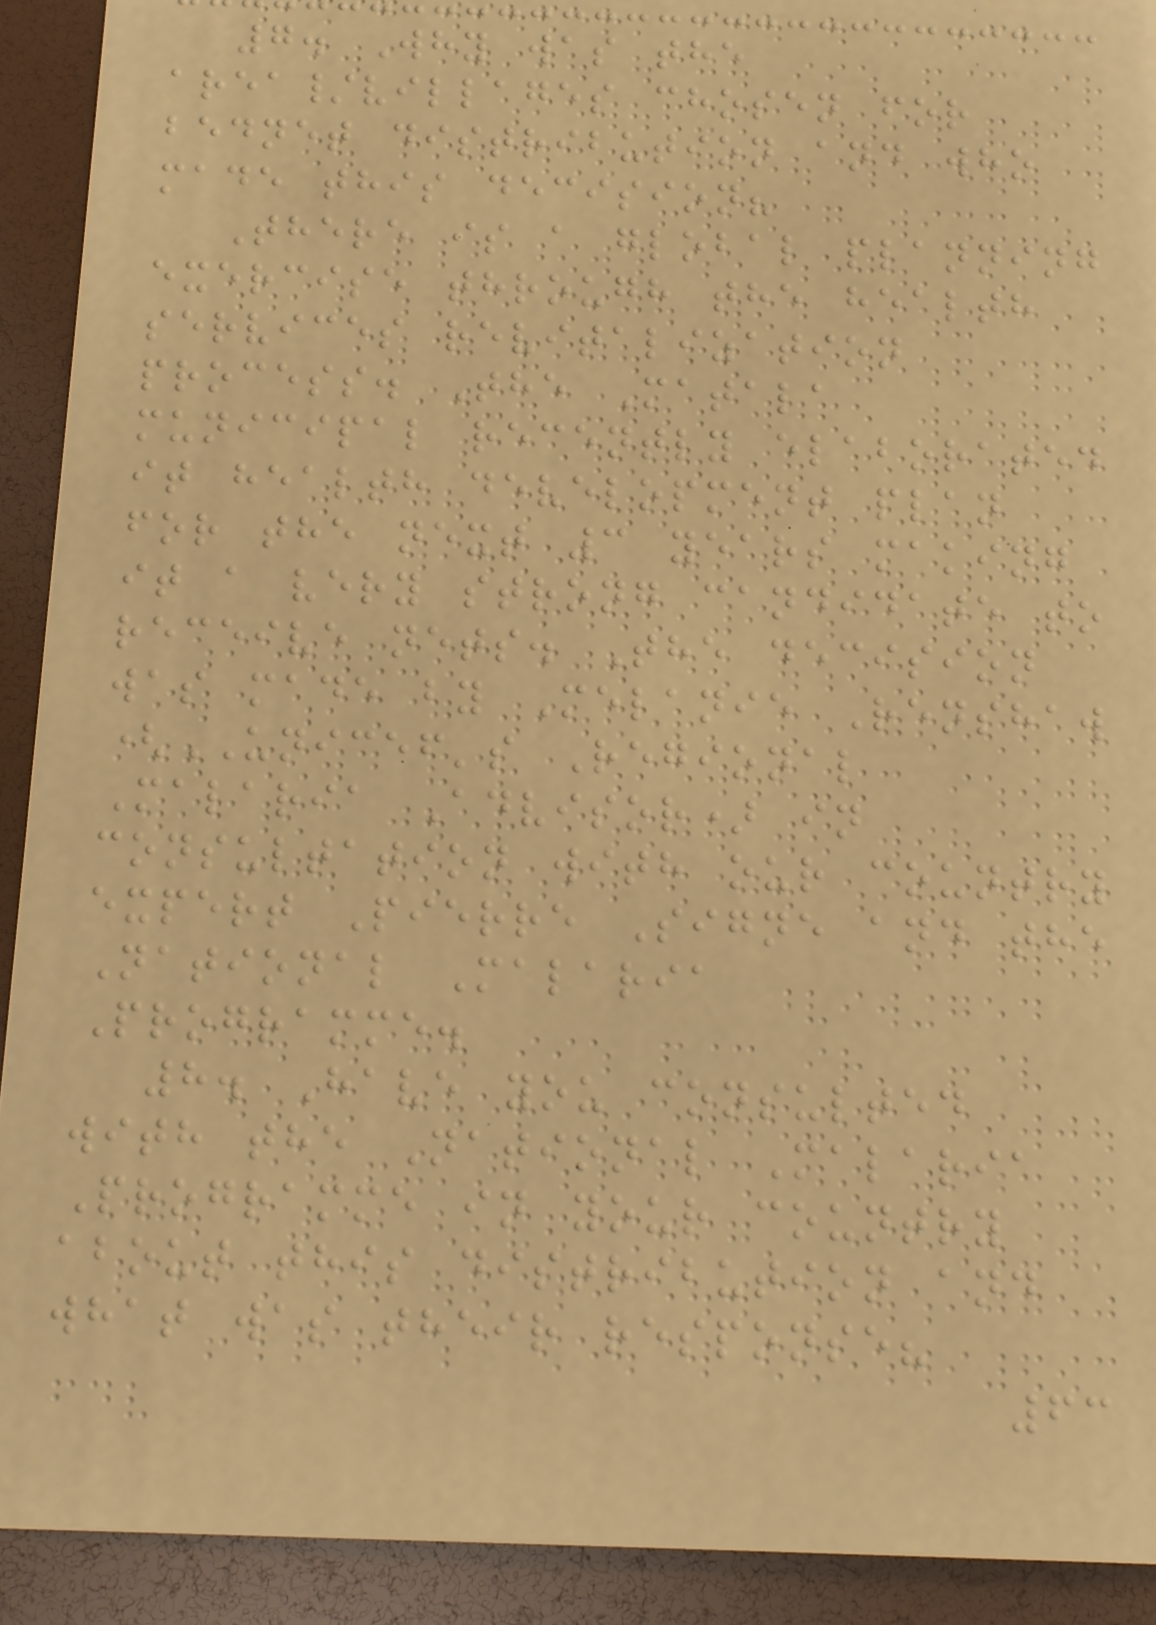7. Why was the
area/villages chosen for
bednet distribution and who
made this decision?
There is a global planning
exercise through the health
services revitalization
process. The Matala
municipal recently elaborated
it health development plan
for the next 3 years making
it a very strong candidate to
receive nets. The decision
was made by Melanie Renshaw
(UNICEF's Regional
Malaria Advisor) in
consultation with our country
expert Pierre Signe and the
National Malaria
Programme.
8. Have you consulted
with the National Malaria
Programme in your country
about this distribution and
what was their response?
63
